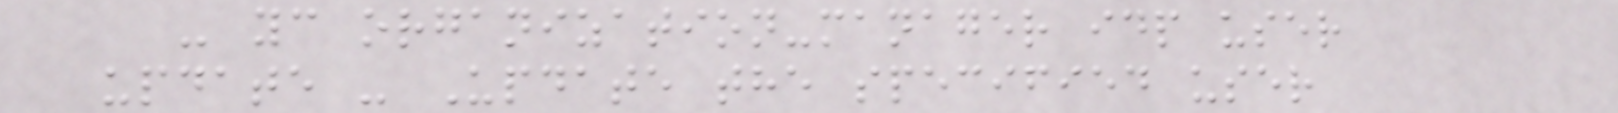- yc organization-manager idp user
update - Update the specified user
